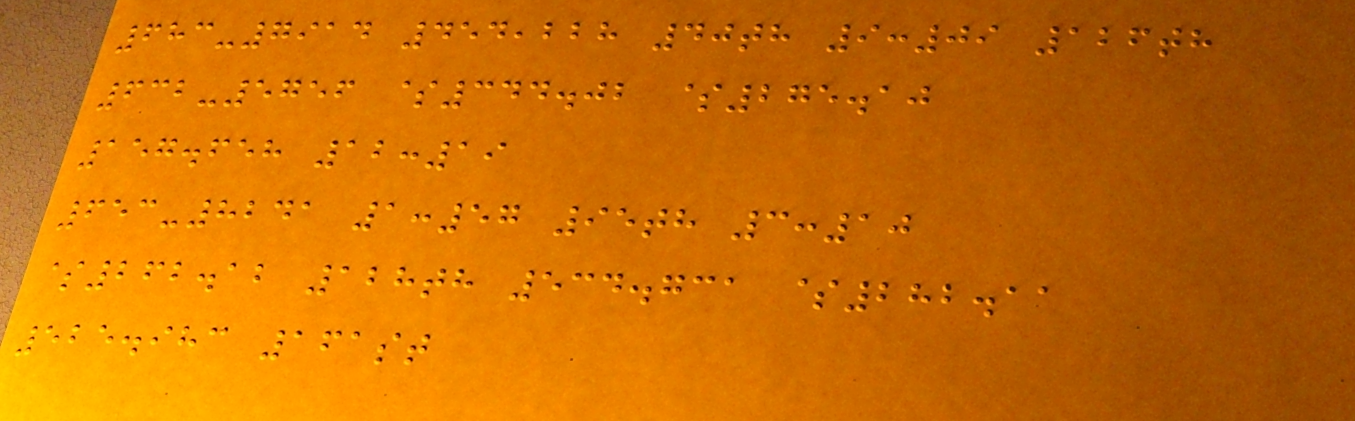683-7914 454,228 40th 9:09 126th
632-5756 $344.02 $275.10
157.658 12:19
653-8241 1:57 95th 3:10
$262.12 128th 534.731 $282.11
525.983 161st
